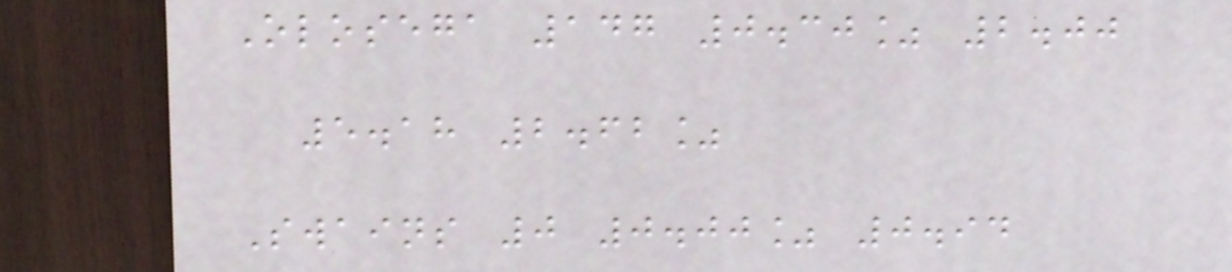Olosega 147 0.30% 2.00
5.18 2.62%
Swains 0 0.00% 0.94
